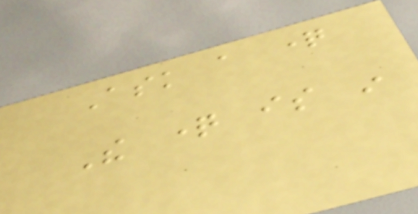Ask a question
The question is in
